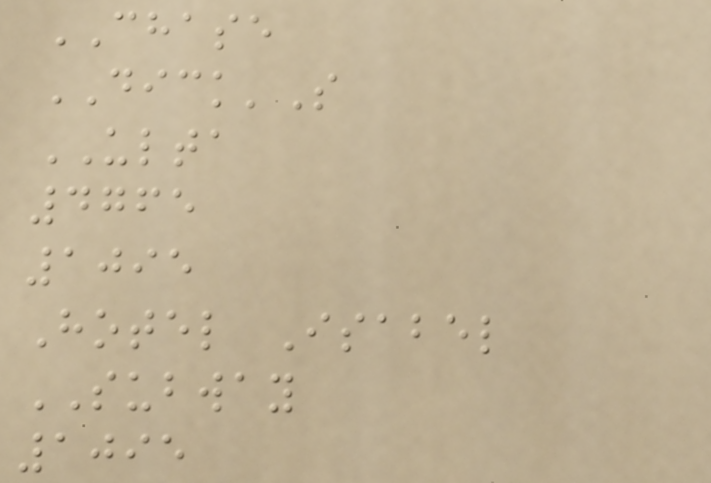CHASE
DICK'S
ULTA
4765
1095
Hotel Isabel
SUBWAY
1095
